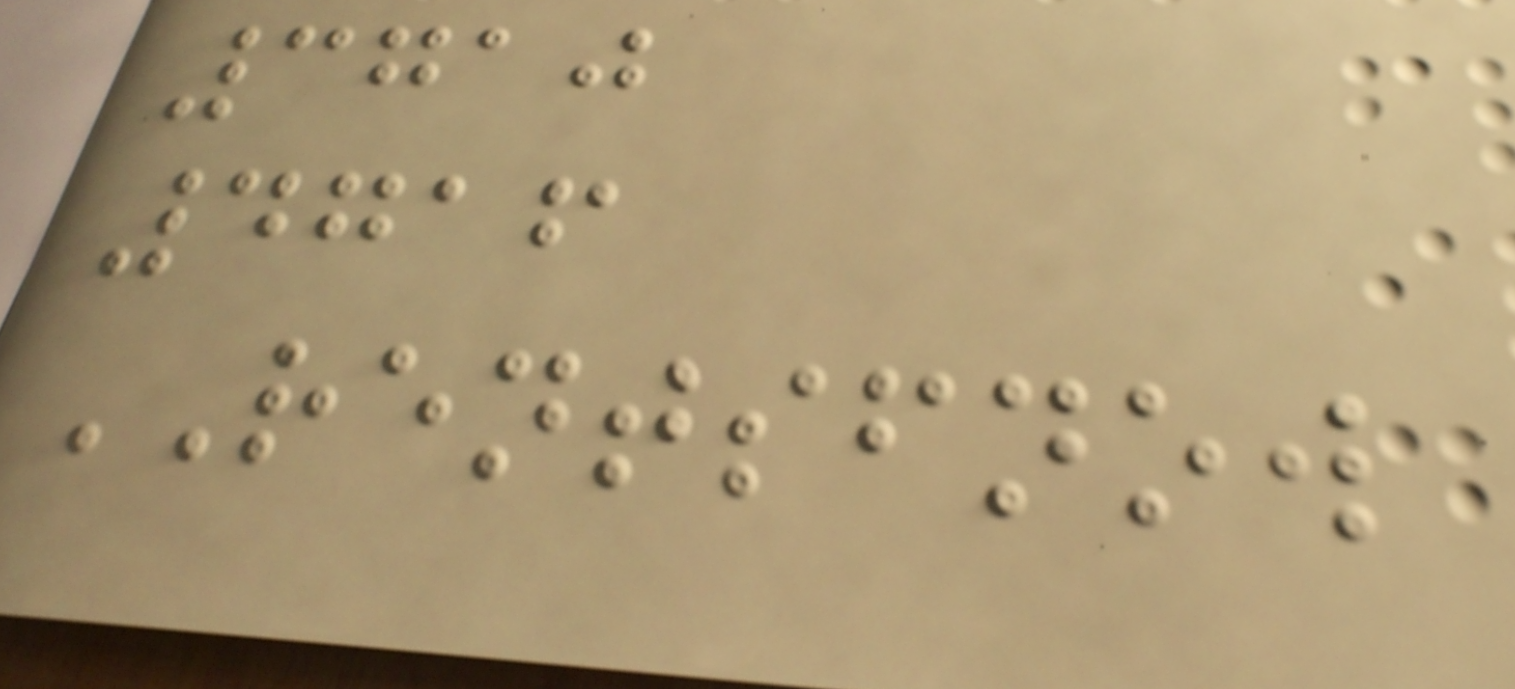3710
4716
RENTSFNOW
